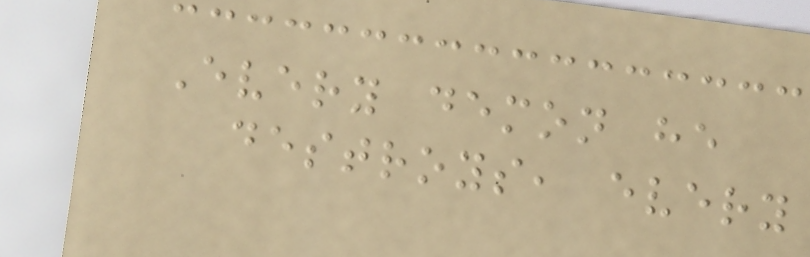Every demon he
destroys, every
